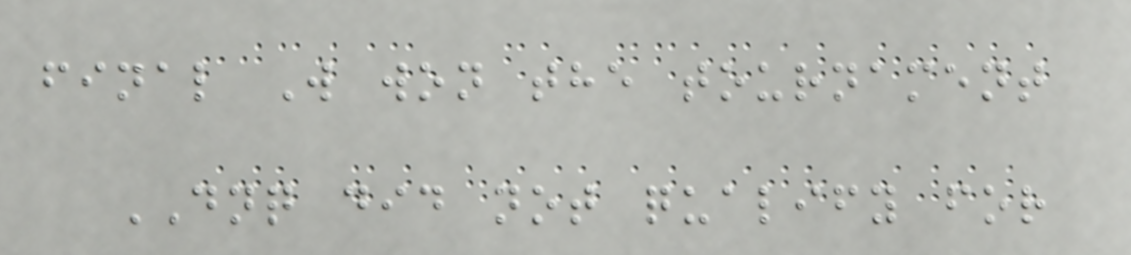final W won the tournament
DNQ did not qualify for
